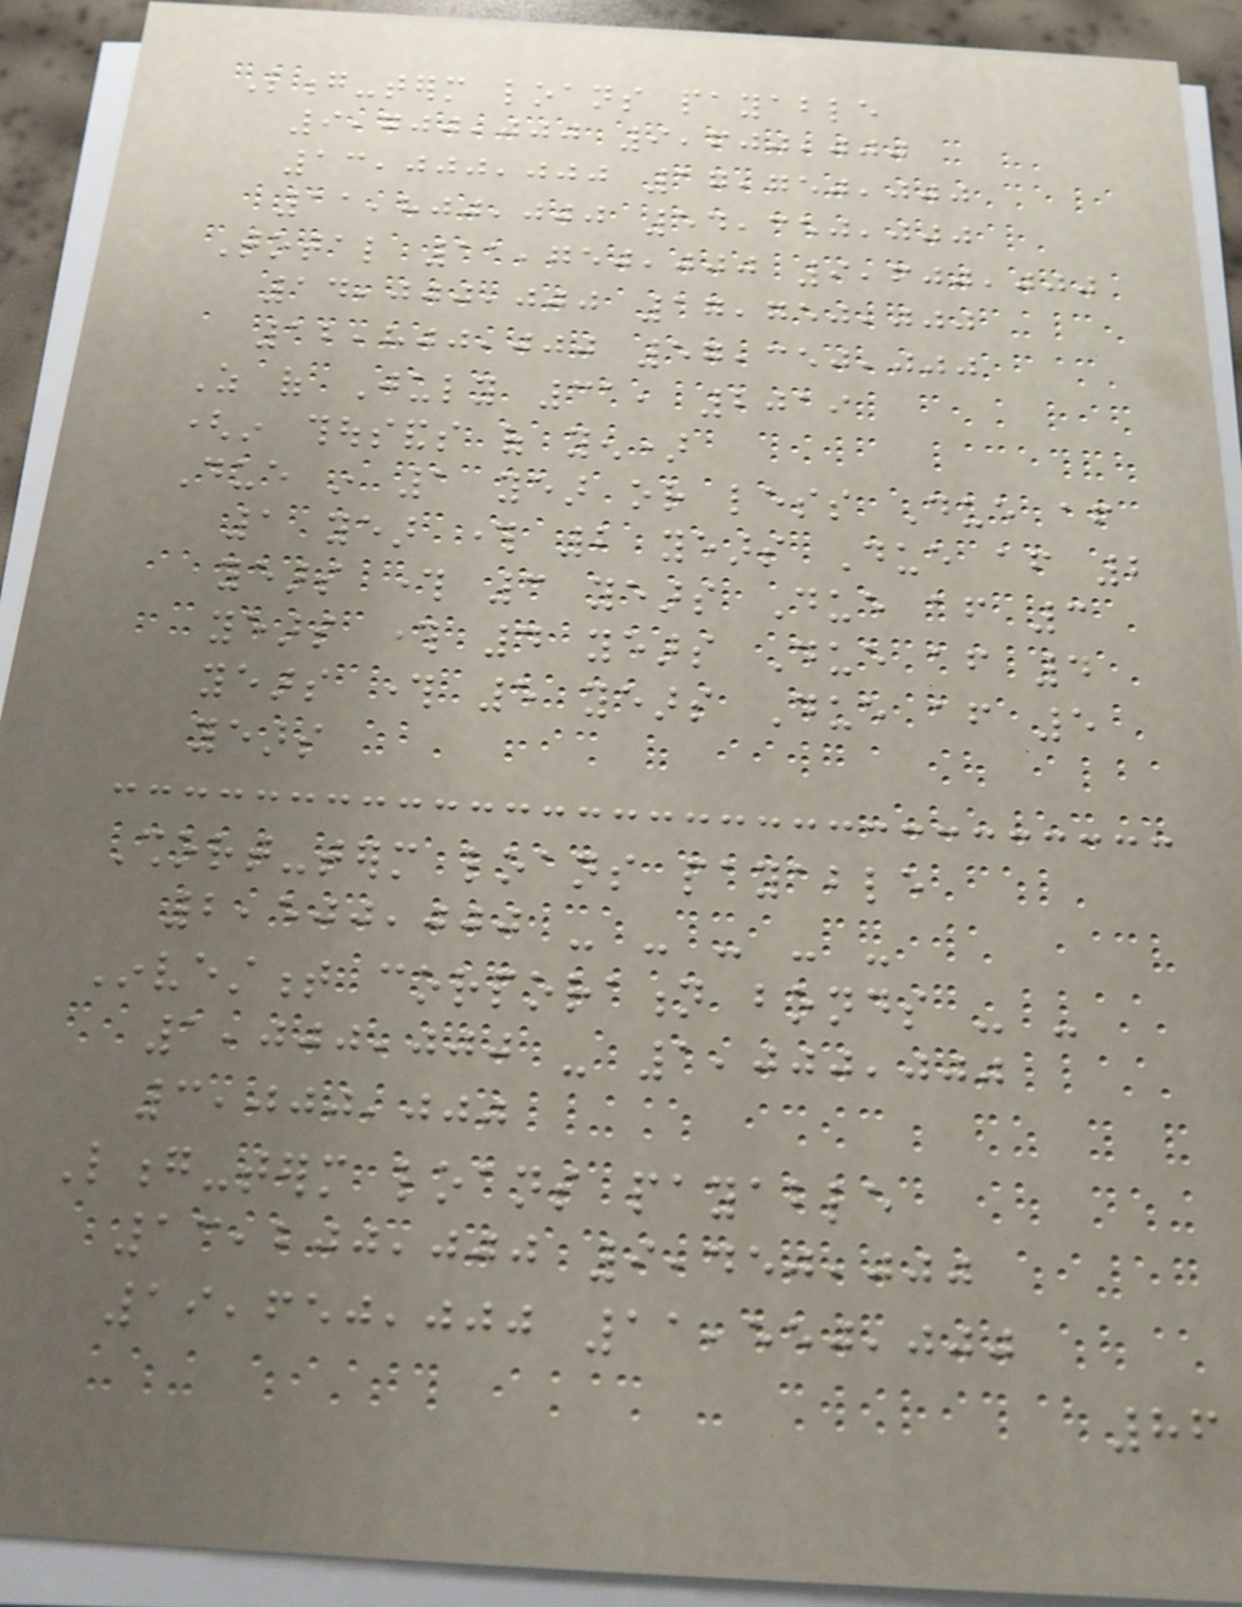Long-term loans payable
9,700,000 9,600,000
13,000,000 17,750,000
11,800,000 54,350,000
Total 11,750,000 9,600,000
14,000,000 17,750,000
12,800,000 57,350,000
As of July 31, 2019
(in thousands of yen)
Due in 1 year or less Due after
1 year through 2 years Due after 2
years through 3 years Due after 3
years through 4 years Due after 4
years through 5 years Due after 5
years
Short-term loans payable
2,500,000 - - - - -
Investment corporation bonds - -
1,000,000 - 1,000,000
3,000,000
Long-term loans payable
13,200,000 9,450,000
19,650,000 11,550,000
86
